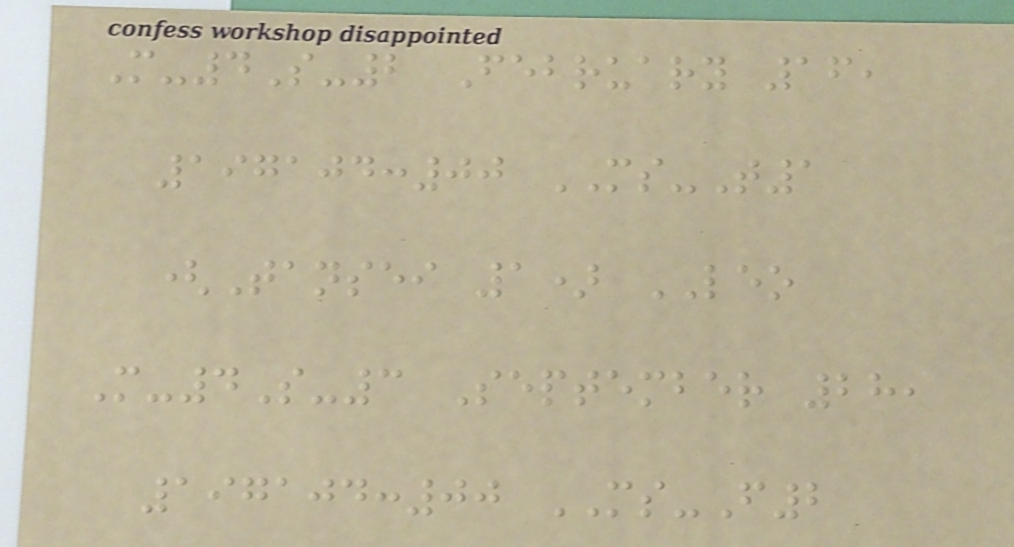M-4S-2 February 16,
197104:00 MS-T1
(Tansei 1) LEO
M-4S-3 September 28,
197104:00 MS-F2
